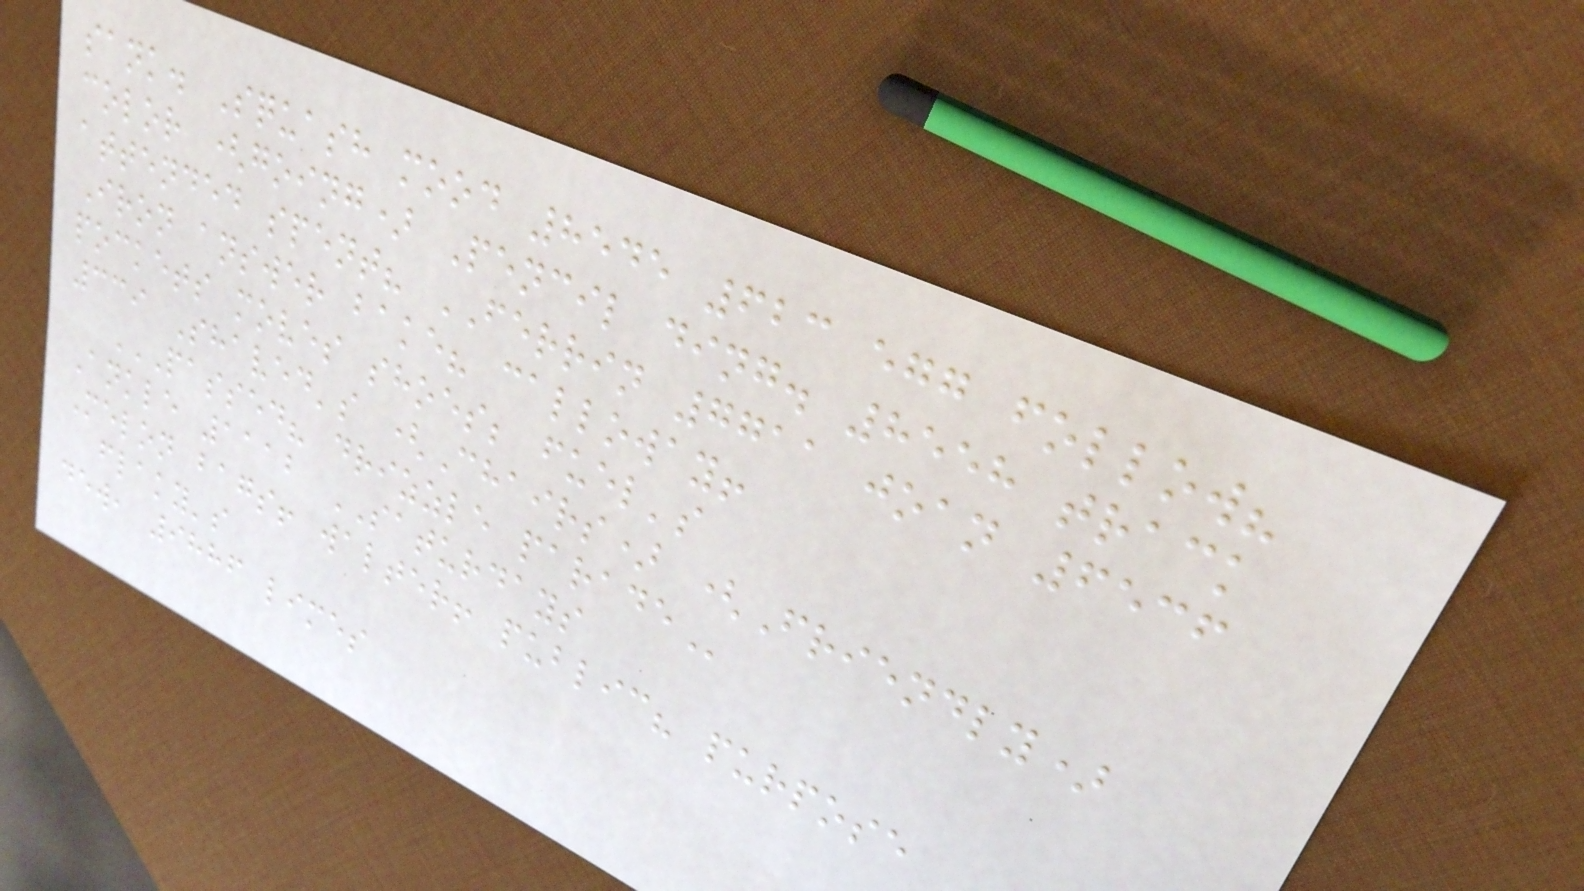sank. Squash mood 8545 623 egg follow?
color (going) Pencil ding. 8558 track
attended spent? FERRIN 7711 joan 6536
Iron answer bake? calloway!
pockets moves shoes; fuel's
339 Shaved's (Chairs) (Friendly)
PASSED? DRIZZLE PARADE
Ankle 1112 SATURDAYS
Melon bags! walter! public? purpose
flaky's
dew, 9886 limes
